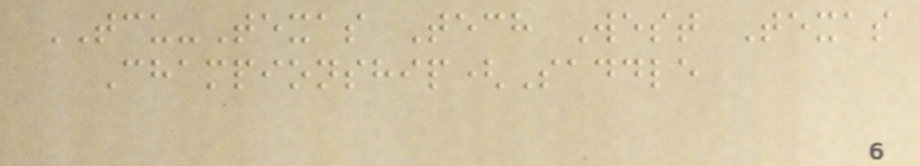TCU-Texas Tech West Texas
Championship(Saddle
